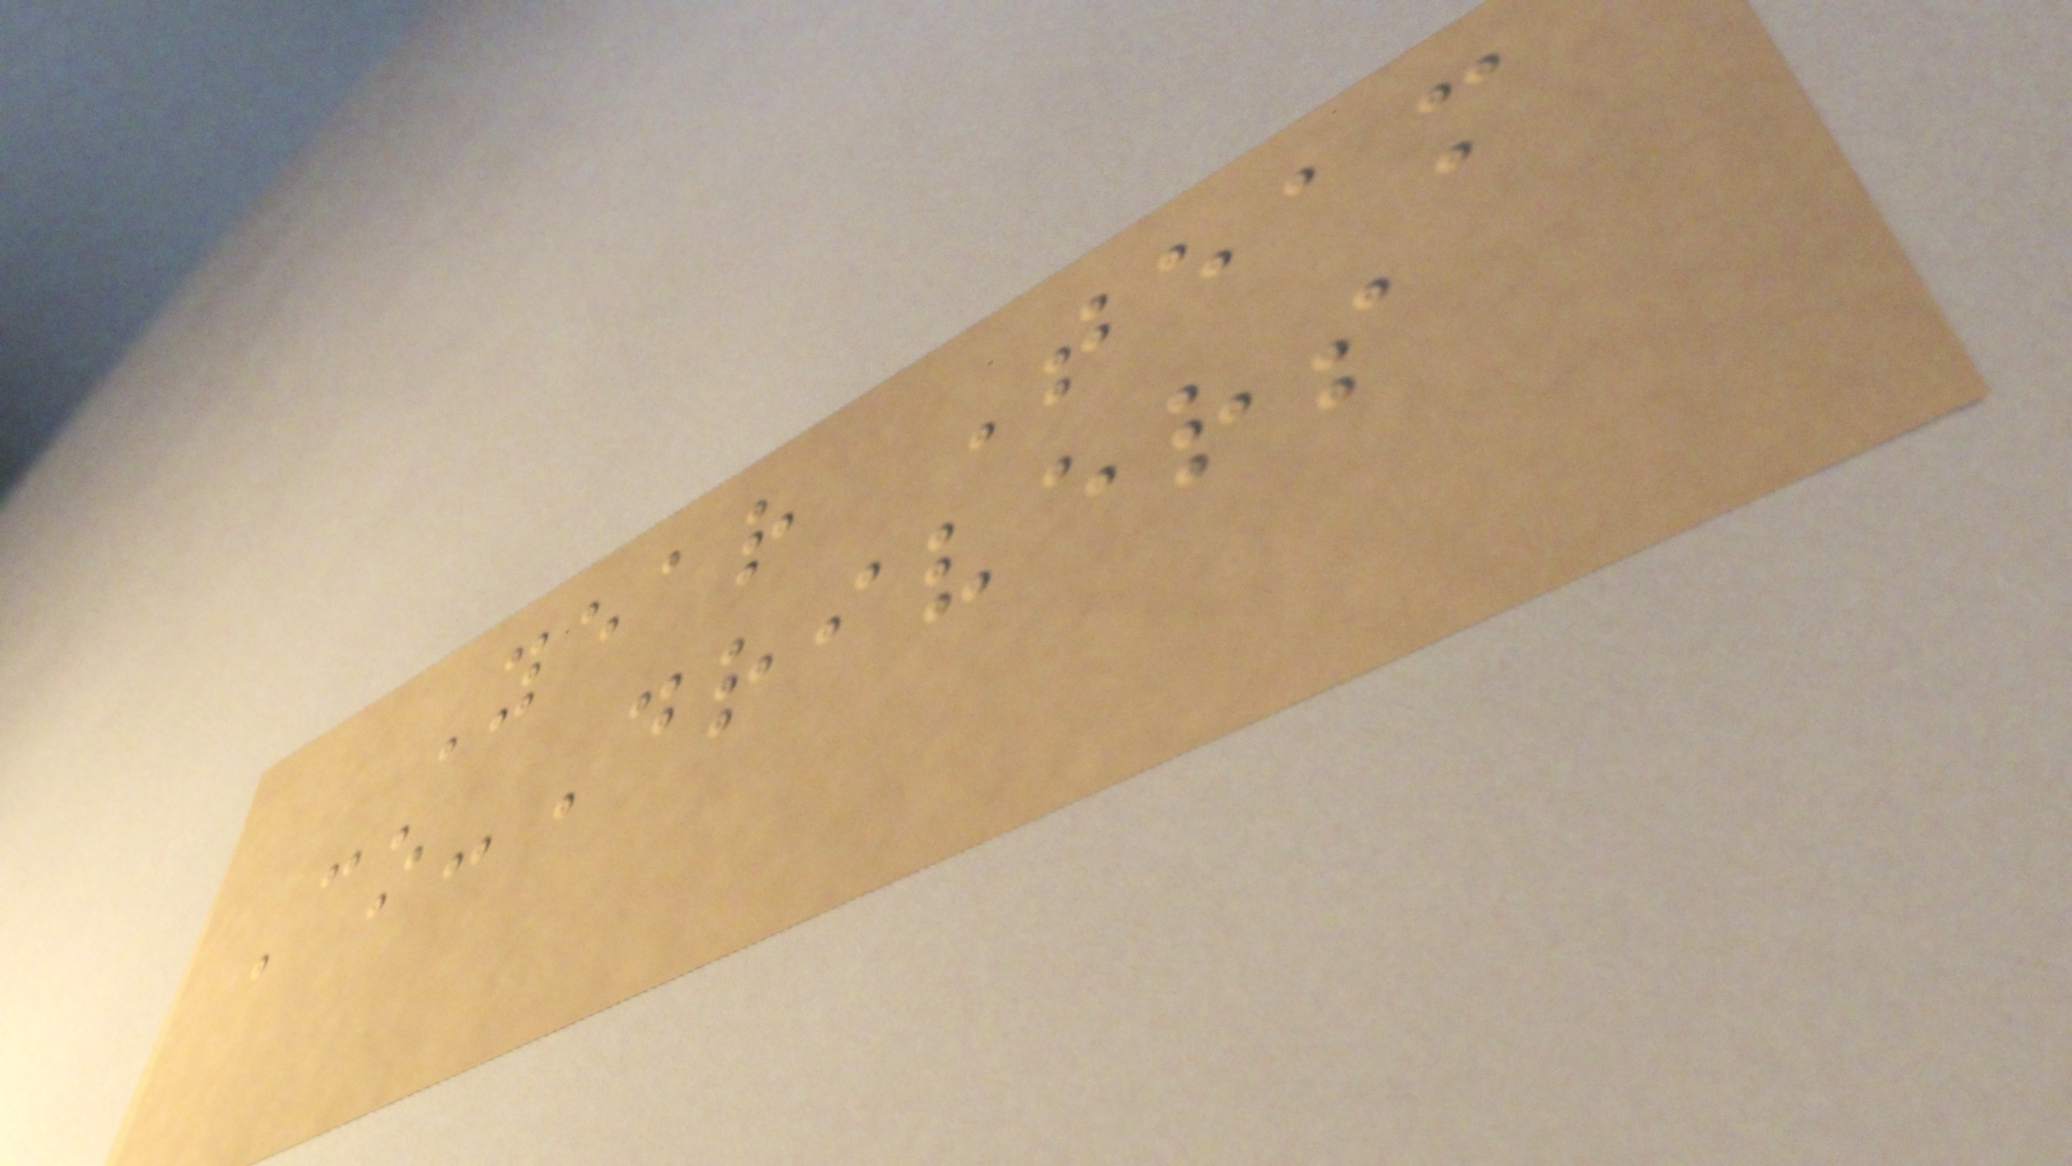Year Team
Co-Drivers
